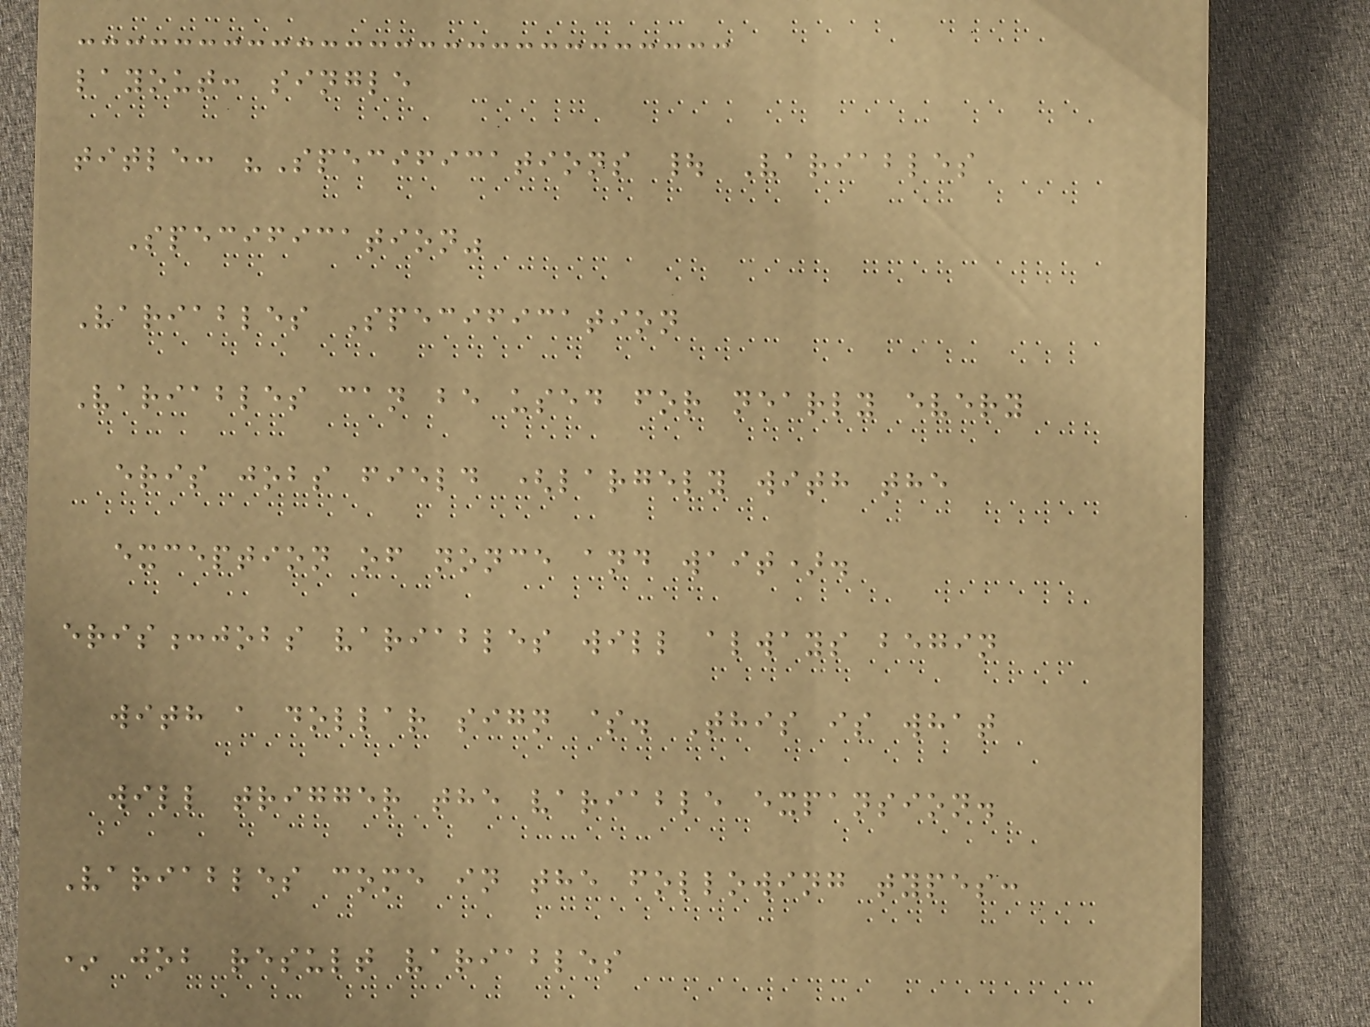layout: single
title: "Specifications | Variables
Specification"
Variables Specification
Variables can be used for nearly every
eris jobs field (largely with the
exception of nonce and wait).
eris:jobs variables will always begin
with a dollar sign $. This is what
will trigger the variable expansion.
Variables come in the following types:
* job result variables
